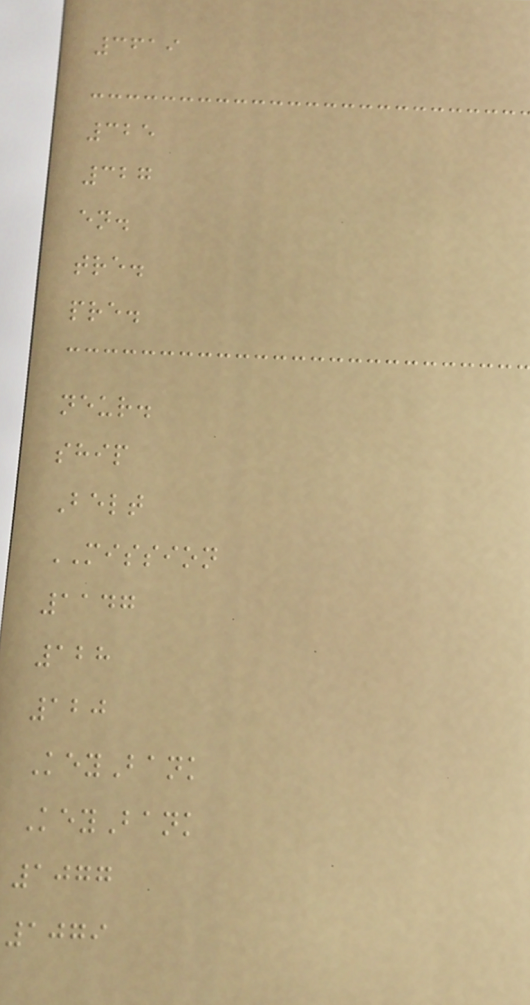3619
325
327
en.
tre.
pre.
neur.
ship
Belt
MISSION
1147
128
120
KeyBank
KeyBank
1077
1079
